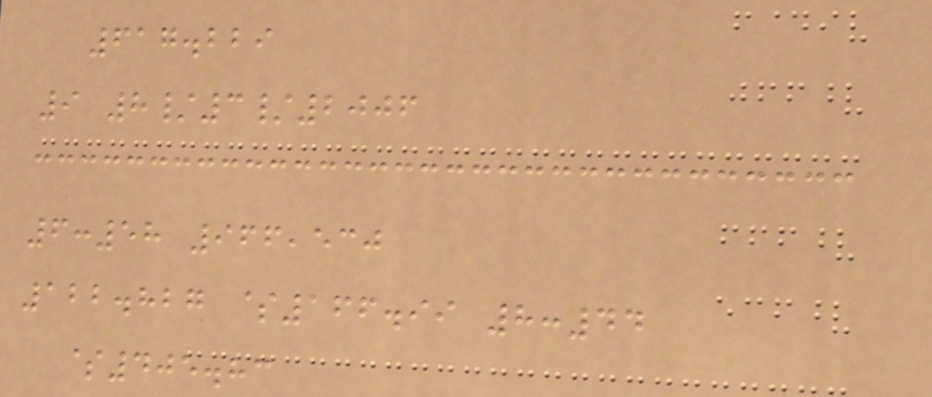617.229
9 8/3/2006
6:58 966,530
122.827 $166.99 8:44
$405.83
